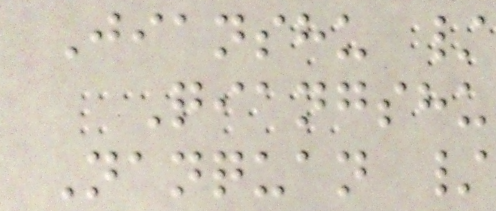Jianshu /
Qiangshu
Nanquan /
